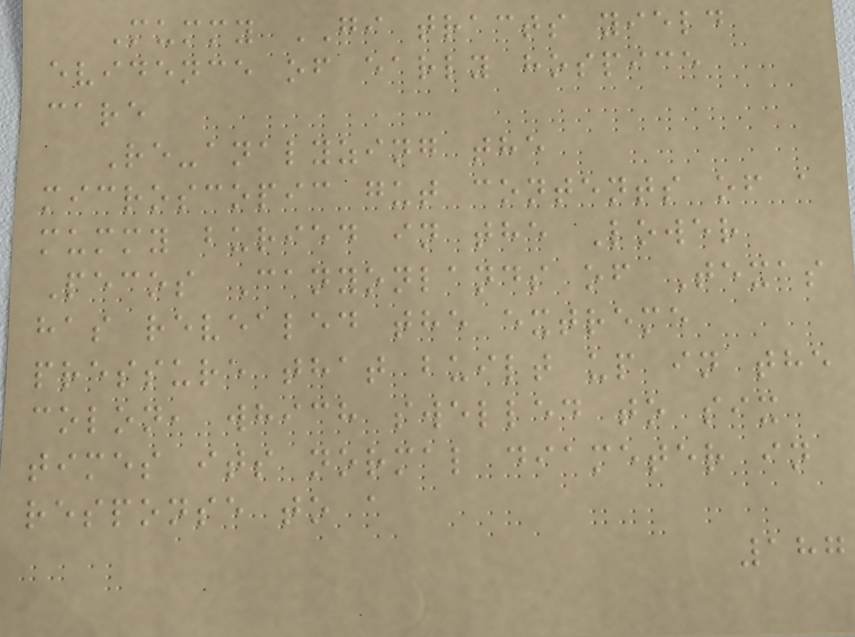Mummy GI tracts yield
evidence of early hospice
care
Re-analyzing the
microscopic gut contents of a
mummy buried in the Lower
Pecos Canyonlands of Texas
has revealed the extreme
pressure that built up in the
colon, which swelled to six
times its normal diameter in
response to a
187
